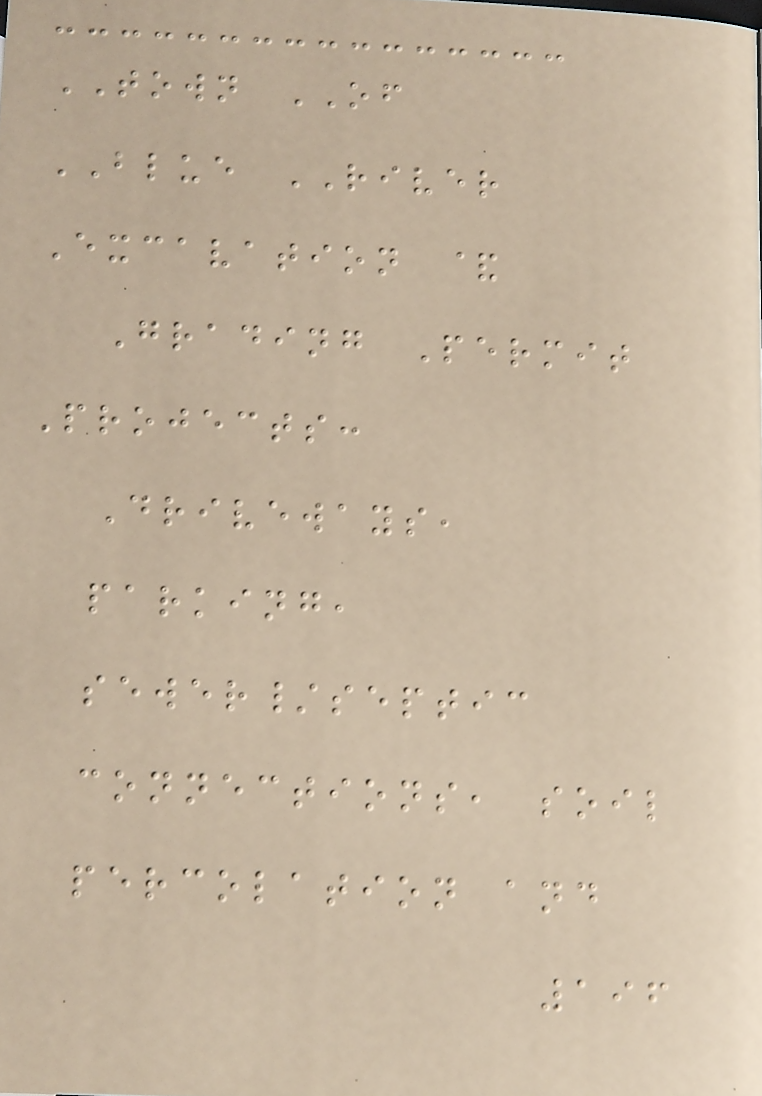TOWN OF
BLUE RIVER
Excavation &
Grading Permit
Projects:
Driveways,
parking,
sewer/septic
connections, soil
percolation and
196
